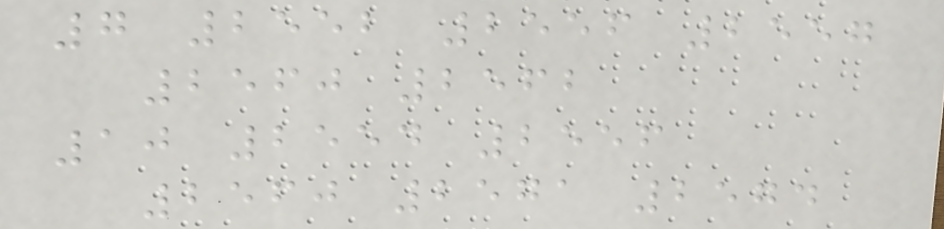7 2552 2556 2557
2560 2562
10 2554 2556
2560 2571 2574
